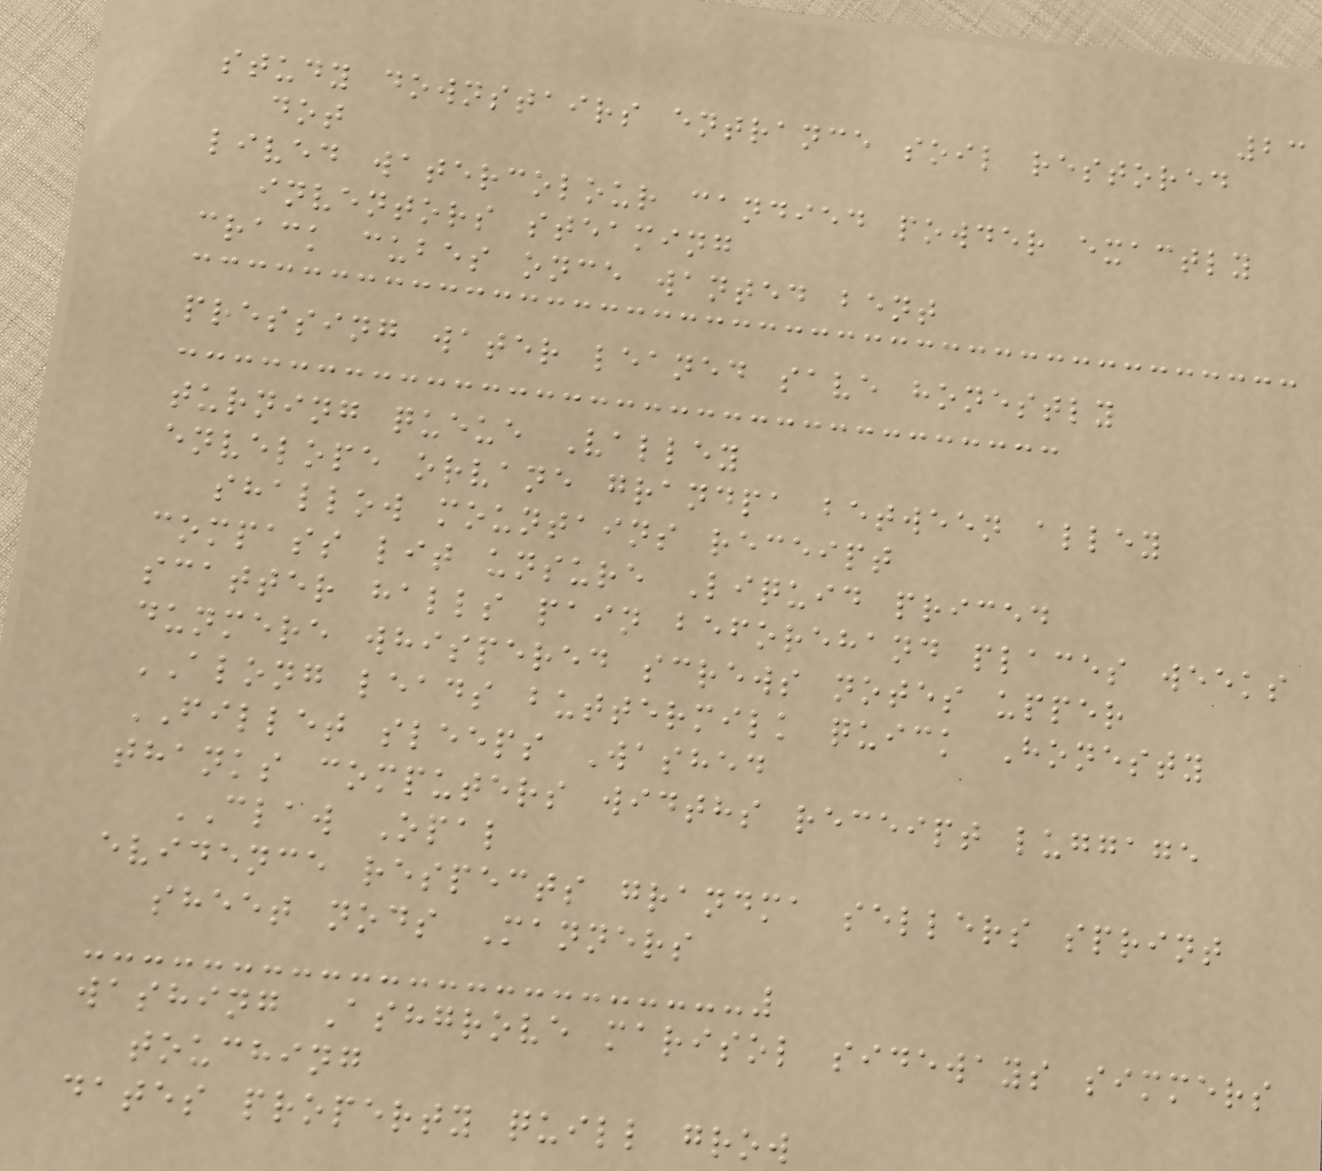23
study downstairs entrance soil restored
dot
lived watercolour candied powder exactly
inventors steaming
crack cubes once wanted bent
pressing water leaned save honestly
turning queue Valley
envelope orvane grandpa between alley
shallow mountains receipt
compass lit unsure Liquid priced
scatter halls pain beforehand places weeks
dunmere whispered screws notes upper
ALONG leads buttermilk quick Honesty
FILLET sleeps Washed
thanks computers widths receipt luggage
CLAW Opal
evidence respects grandma sellers sprint
sheet nods Manners
washing Ashgrove marisol sideways simmers
touching
dates property quill grow
